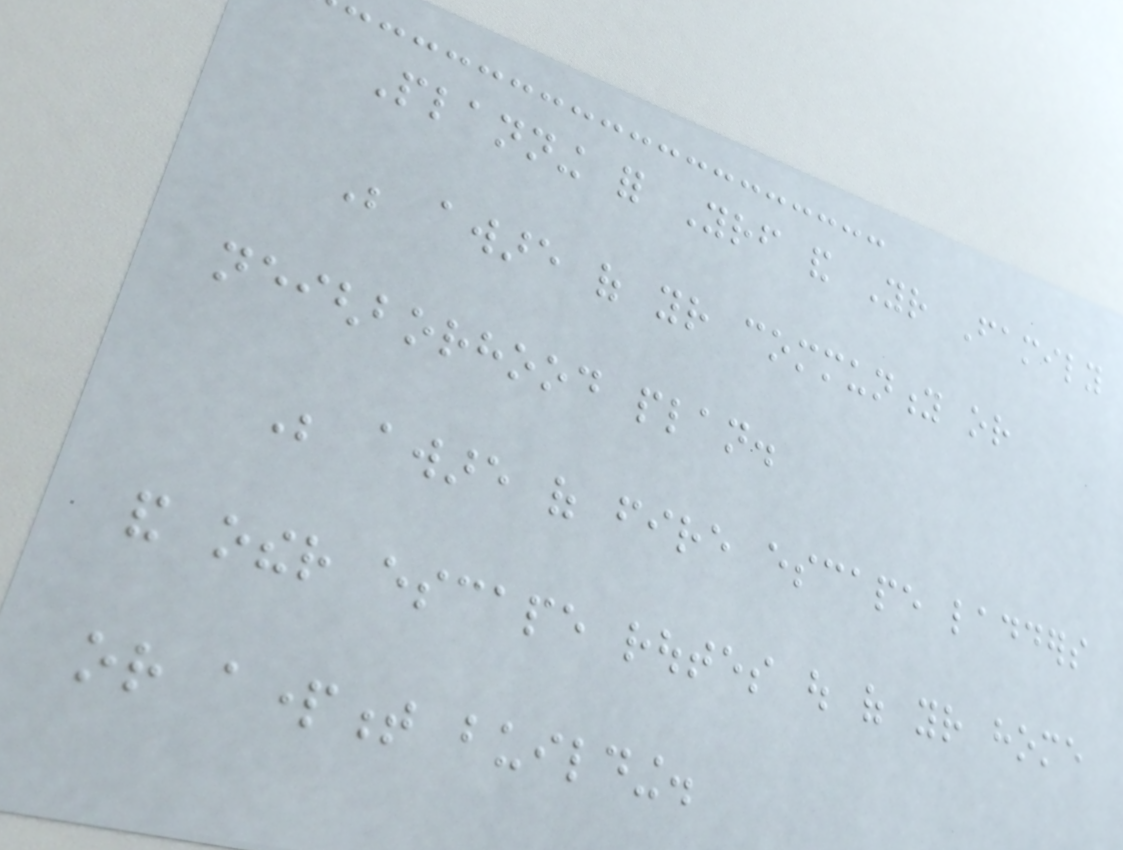Planning for Yourself and Your Family
Be aware of your community or
neighborhood plan.
Be aware of fire escape ladders
and other escape routes out of your home
or apartment building.
